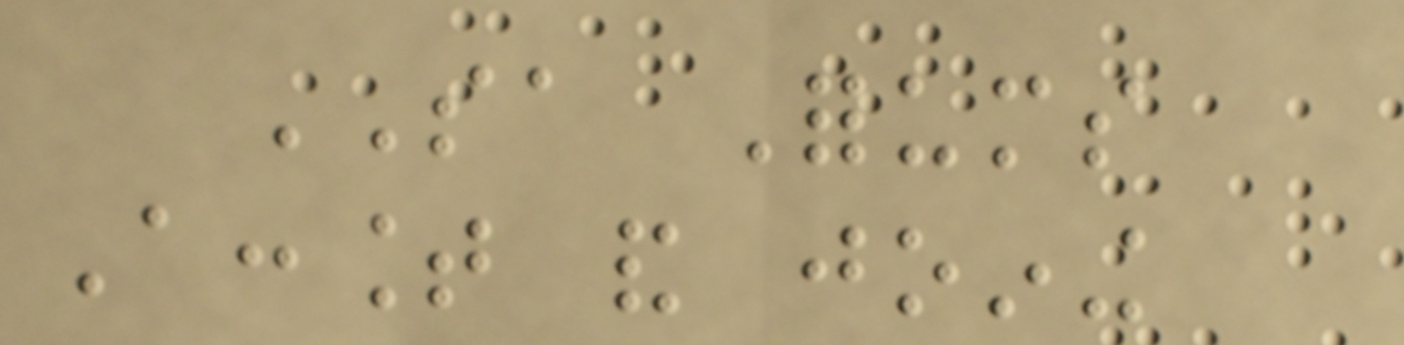SA Forums
Account and joining
